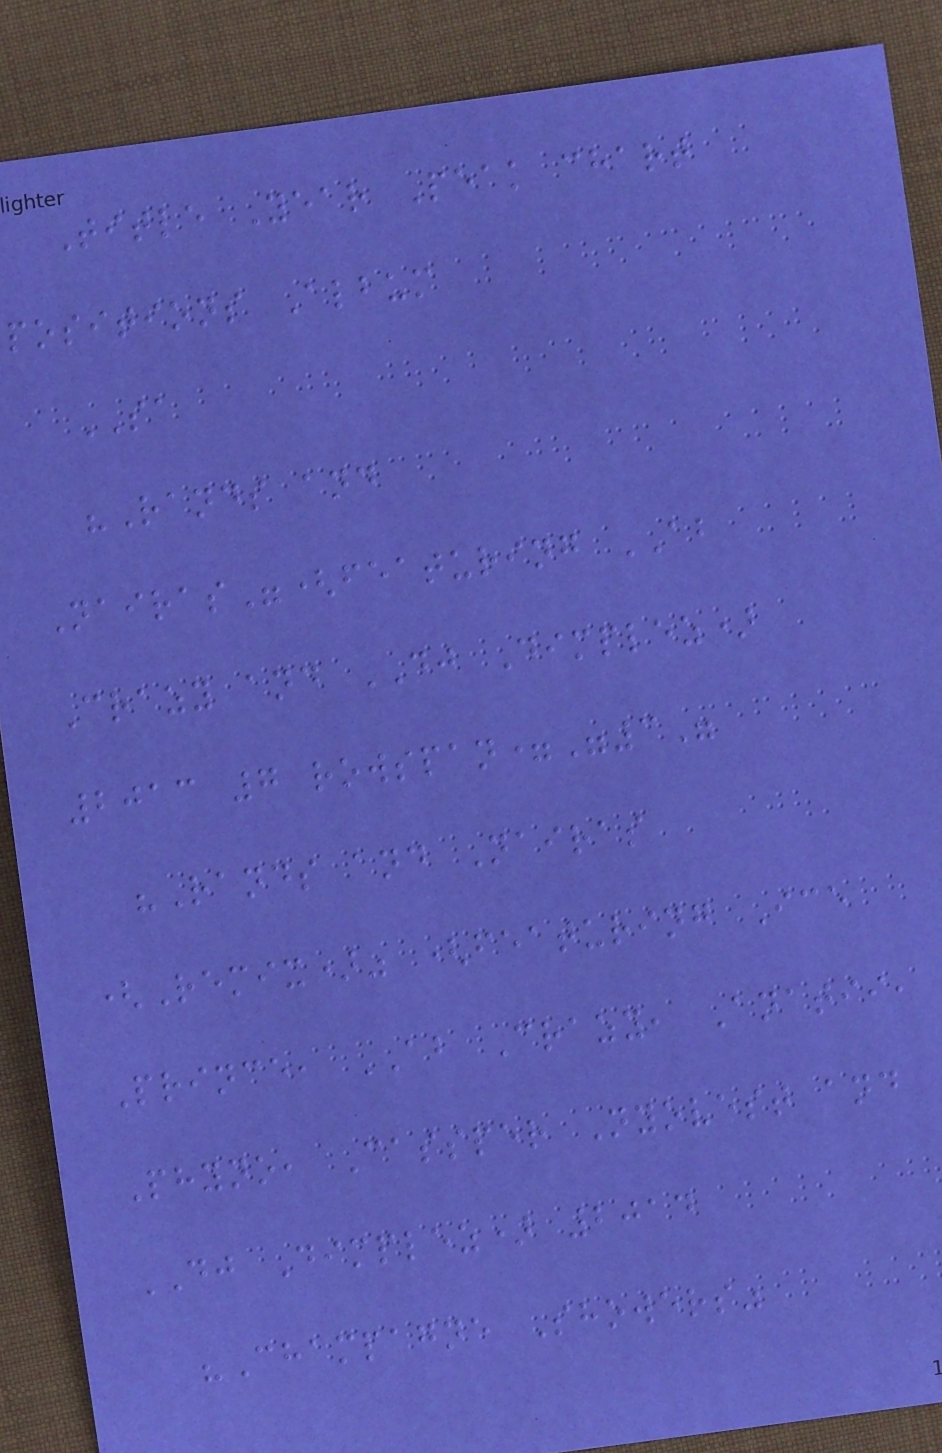Title Year Peak chart
positions Album
SA
"Rands and
Nairas"(featuring AB
Crazy and DJ Dimplez)
2013 7 rowspan="3"
"Rands and Nairas
(Remix)" (featuring Ice
Prince, AB Crazy, Anatii,
Phyno, Cassper Nyovest and
DJ Dimplez) 2014
"Champagne Showers"
